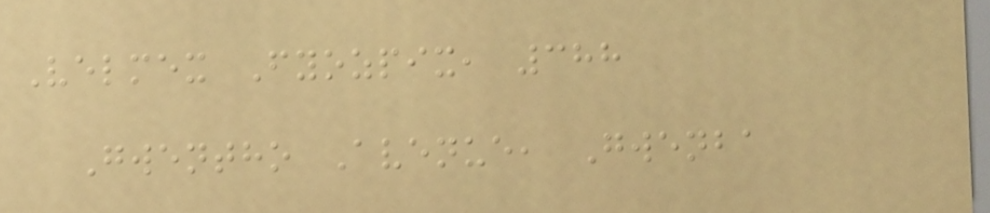Velmex Fyozpix, 388
Gwentho Avenue, Gwenba
